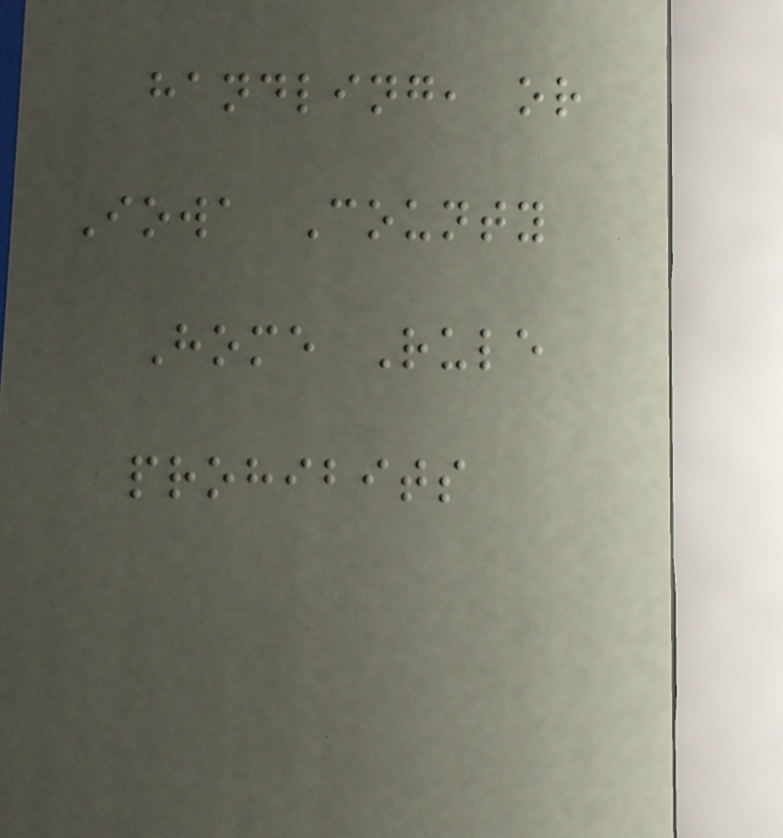handling, or
Iowa County
Home Rule
prohibits
